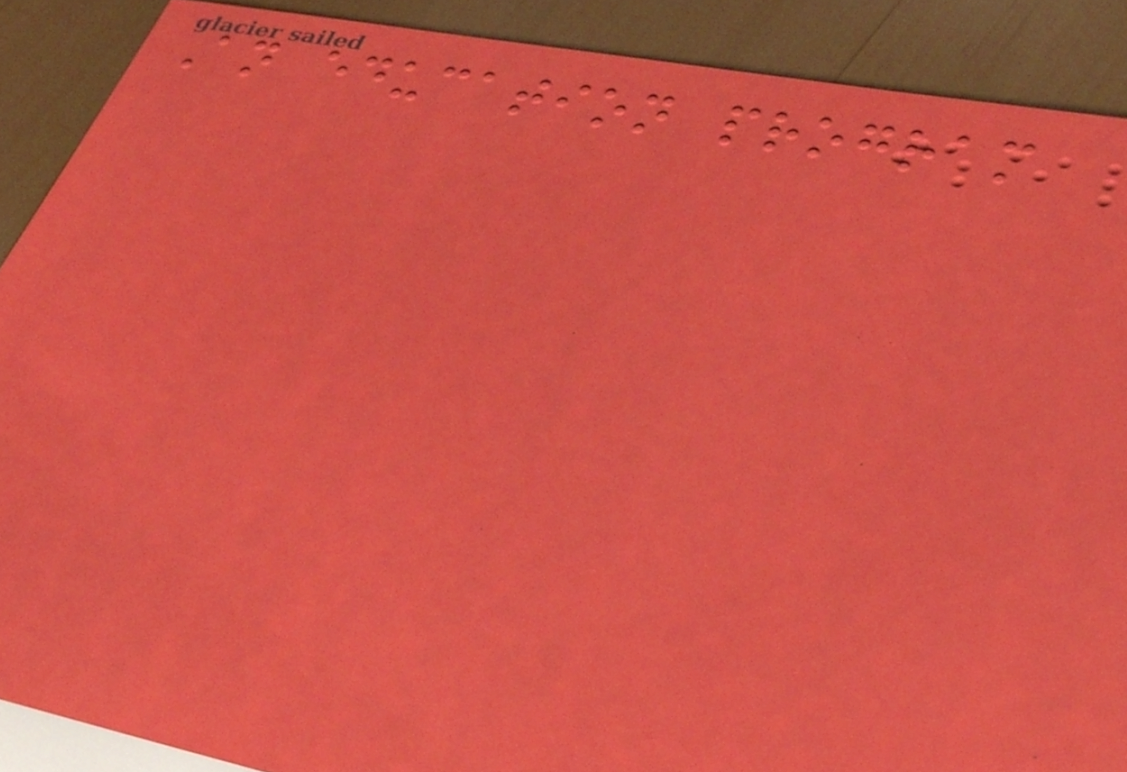An education program
